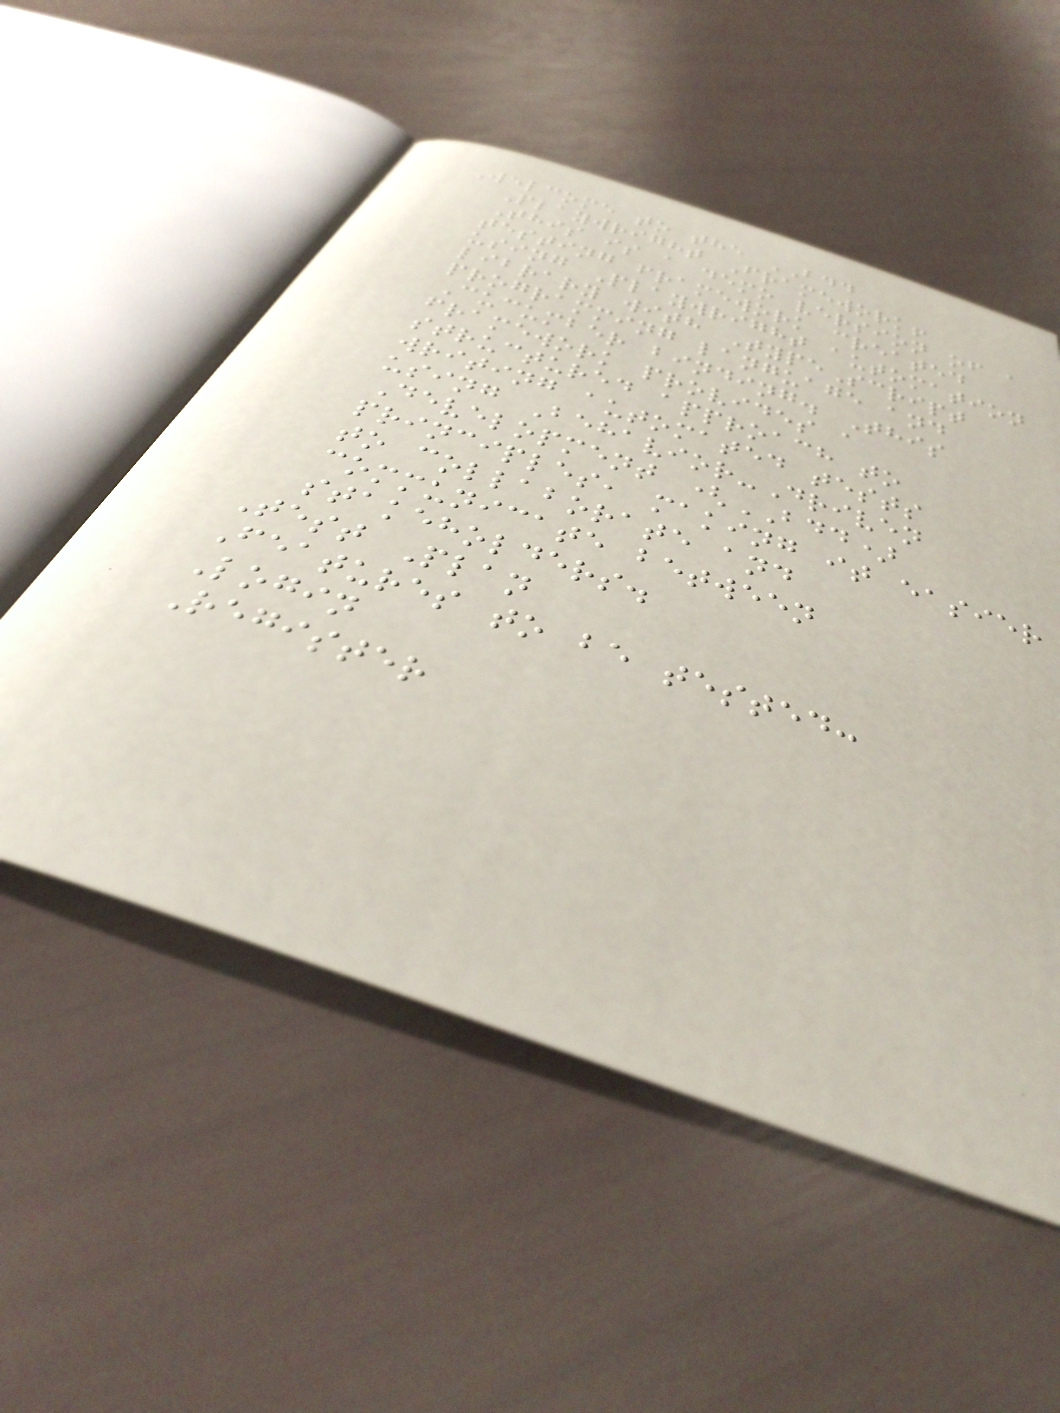Welcome to the BDD
Playwright Framework!
This is a demo version of a
testing framework created
using Playwright automation
library with TypeScript
programming language and
Cucumber binding. This
framework provides a
structured approach to
writing automated tests
using Behavior-Driven
Development (BDD)
principles, making it easier
to collaborate and
communicate between
stakeholders.
Test Plan
Features to be tested:
Login
Register
